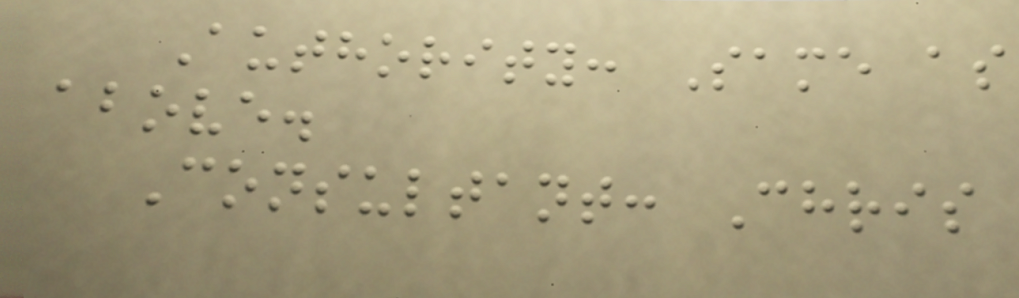Authority: Same as
above.
Consultant: Chris
